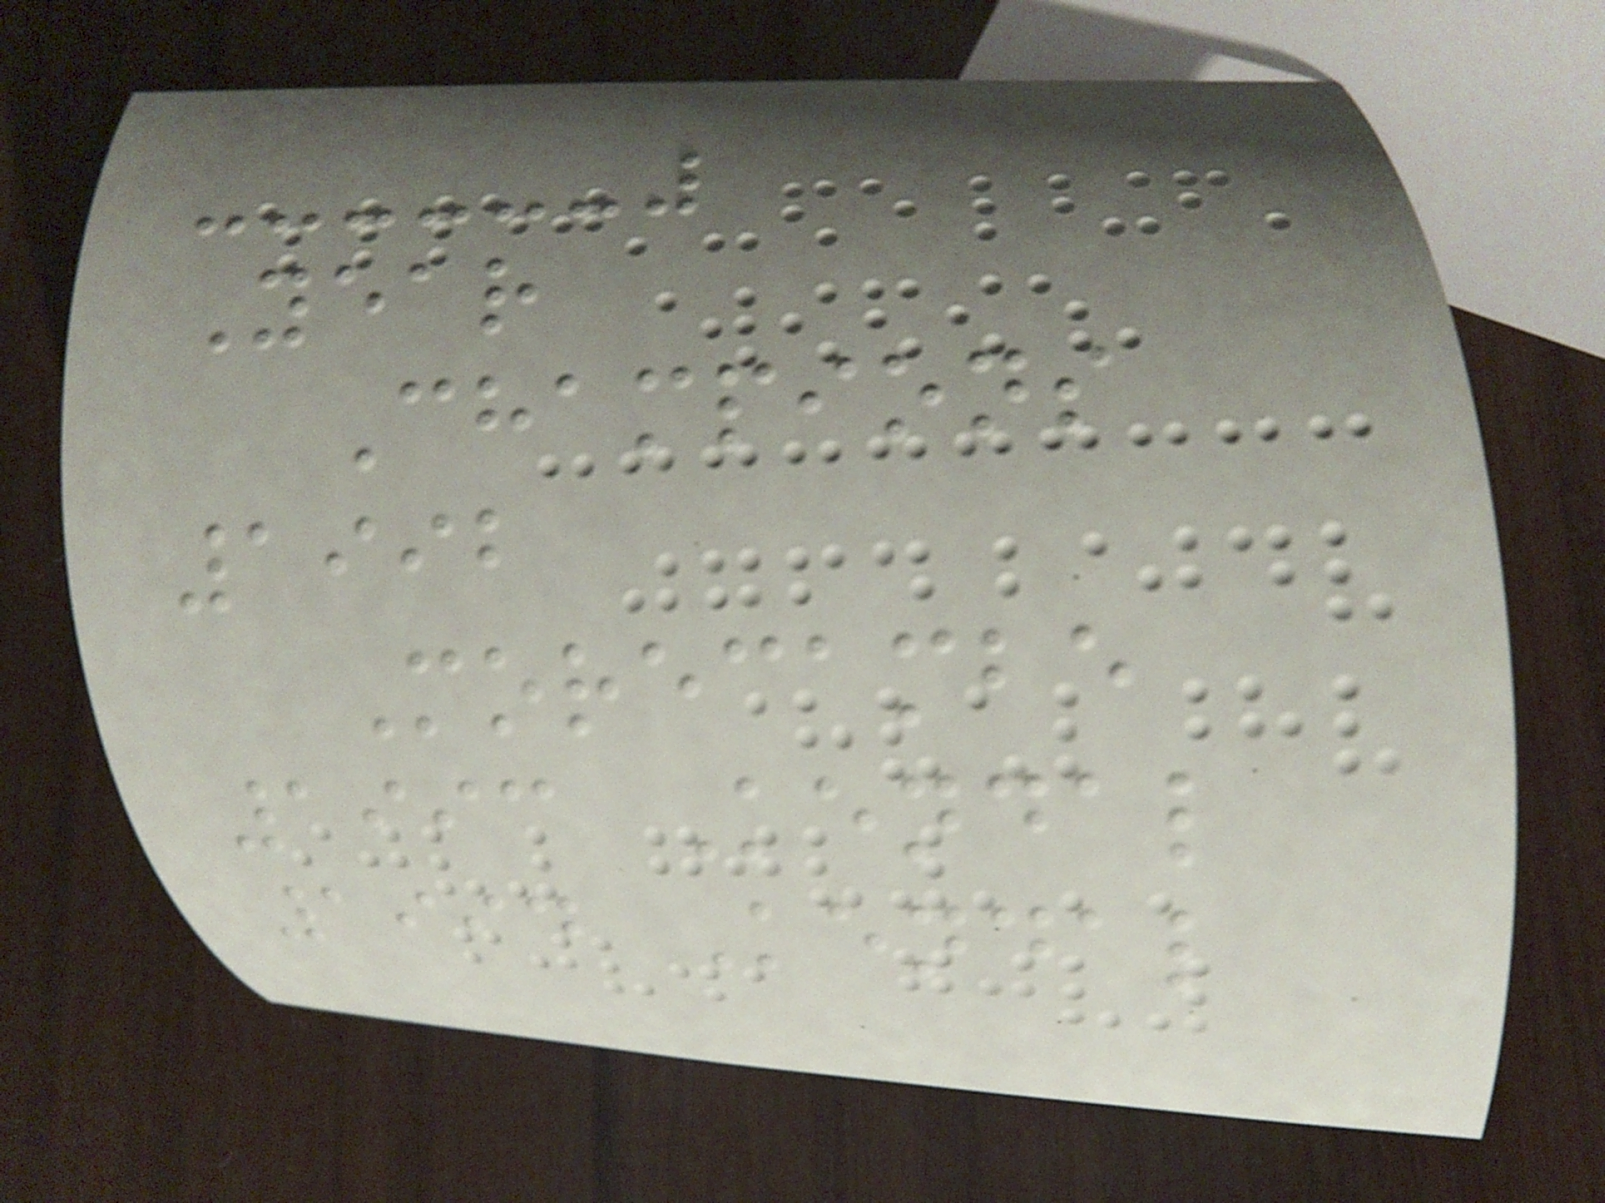Year
Champions
1992
Morecambe
1993 Kendal
1994 Kendal
